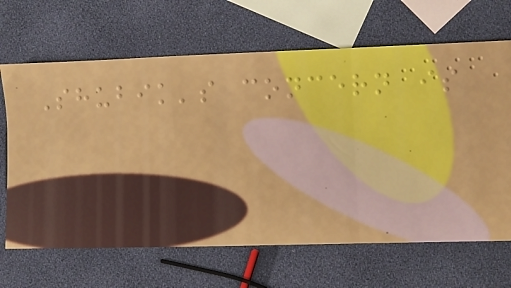Shubik's concern is
